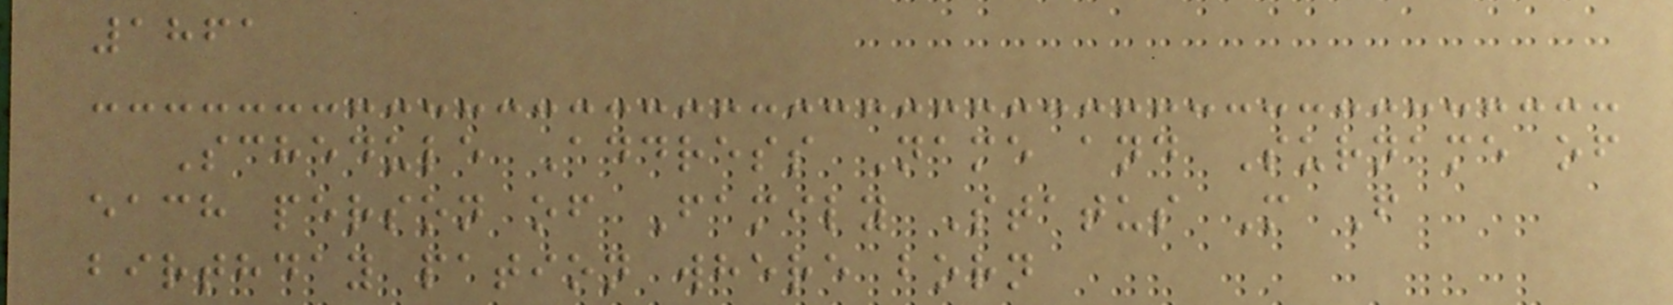1861
Schedule Address Name and Surname of
each person of Family Status M F
birthday pation where born
